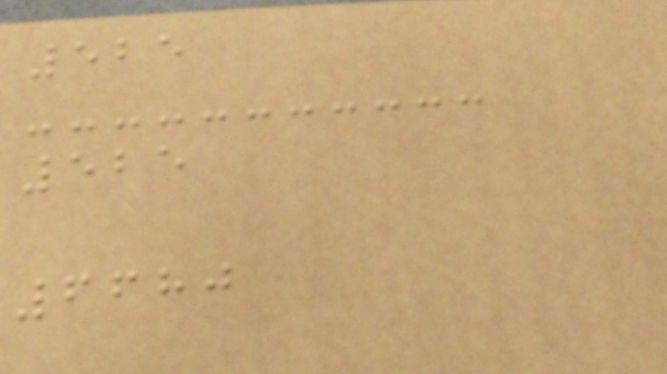525
525
6680
